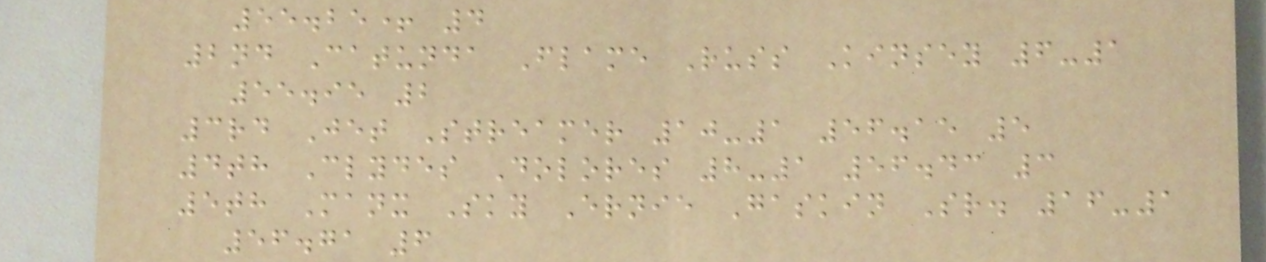55.25+ 4
2nd Catunda Flame Russ Kinsey 6-1
55.95 2
3rd Jet Streamer 10-1 56.15 5
4th Clydes Dolores 8-1 56.43 3
5th Manx Sky Ernie Gaskin Sr. 16-1
56.71 6
